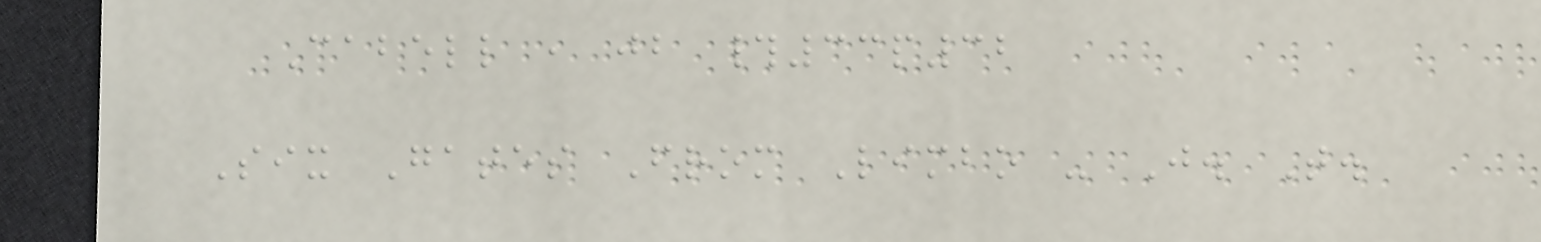Cabell , jb #33p32
Six Gates From Limbo - J. T.
